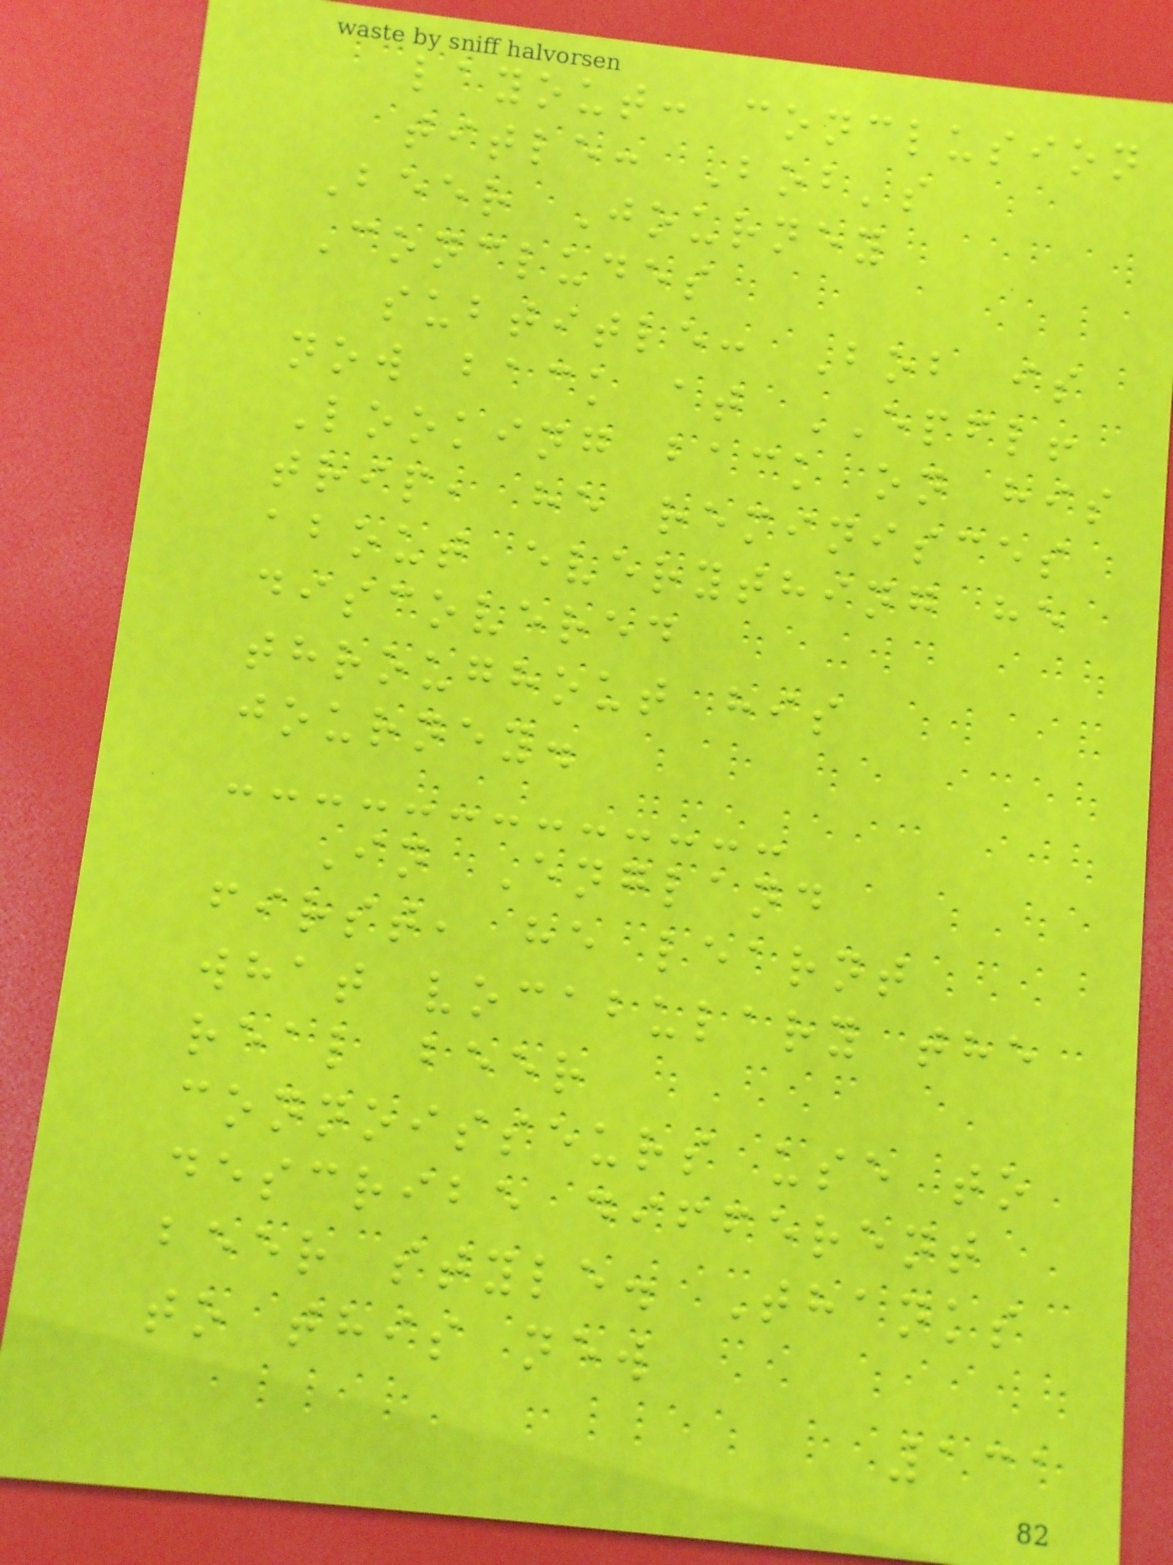layout: conclusion
title: Bob's
Beer Journey
Concludes
subtitle: Bob is
now back at EPFL!
Looking back on his
trip, he reminisces
about everything he
discovered
throughout his
journey.
In England
first, he learnt
what vocabulary the
real beer
connoisseurs use to
describe different
beer style. Thanks
to this new
131
